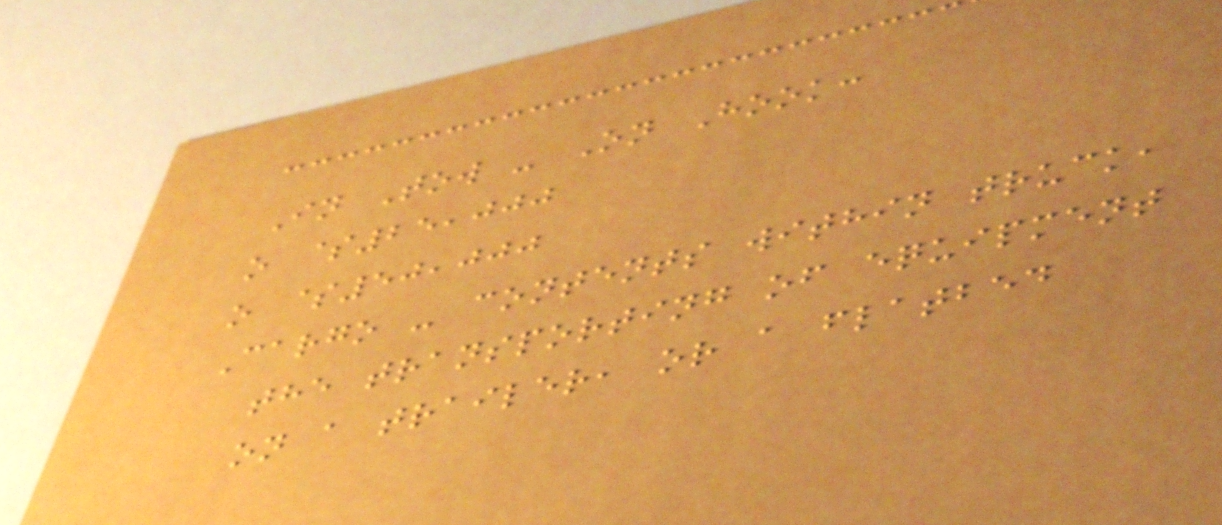In Tow - On Hook:
o $25,000
o $50,000
Cargo - contents within truck,
the transporting of equipment
on a trailer, or a flatbed
